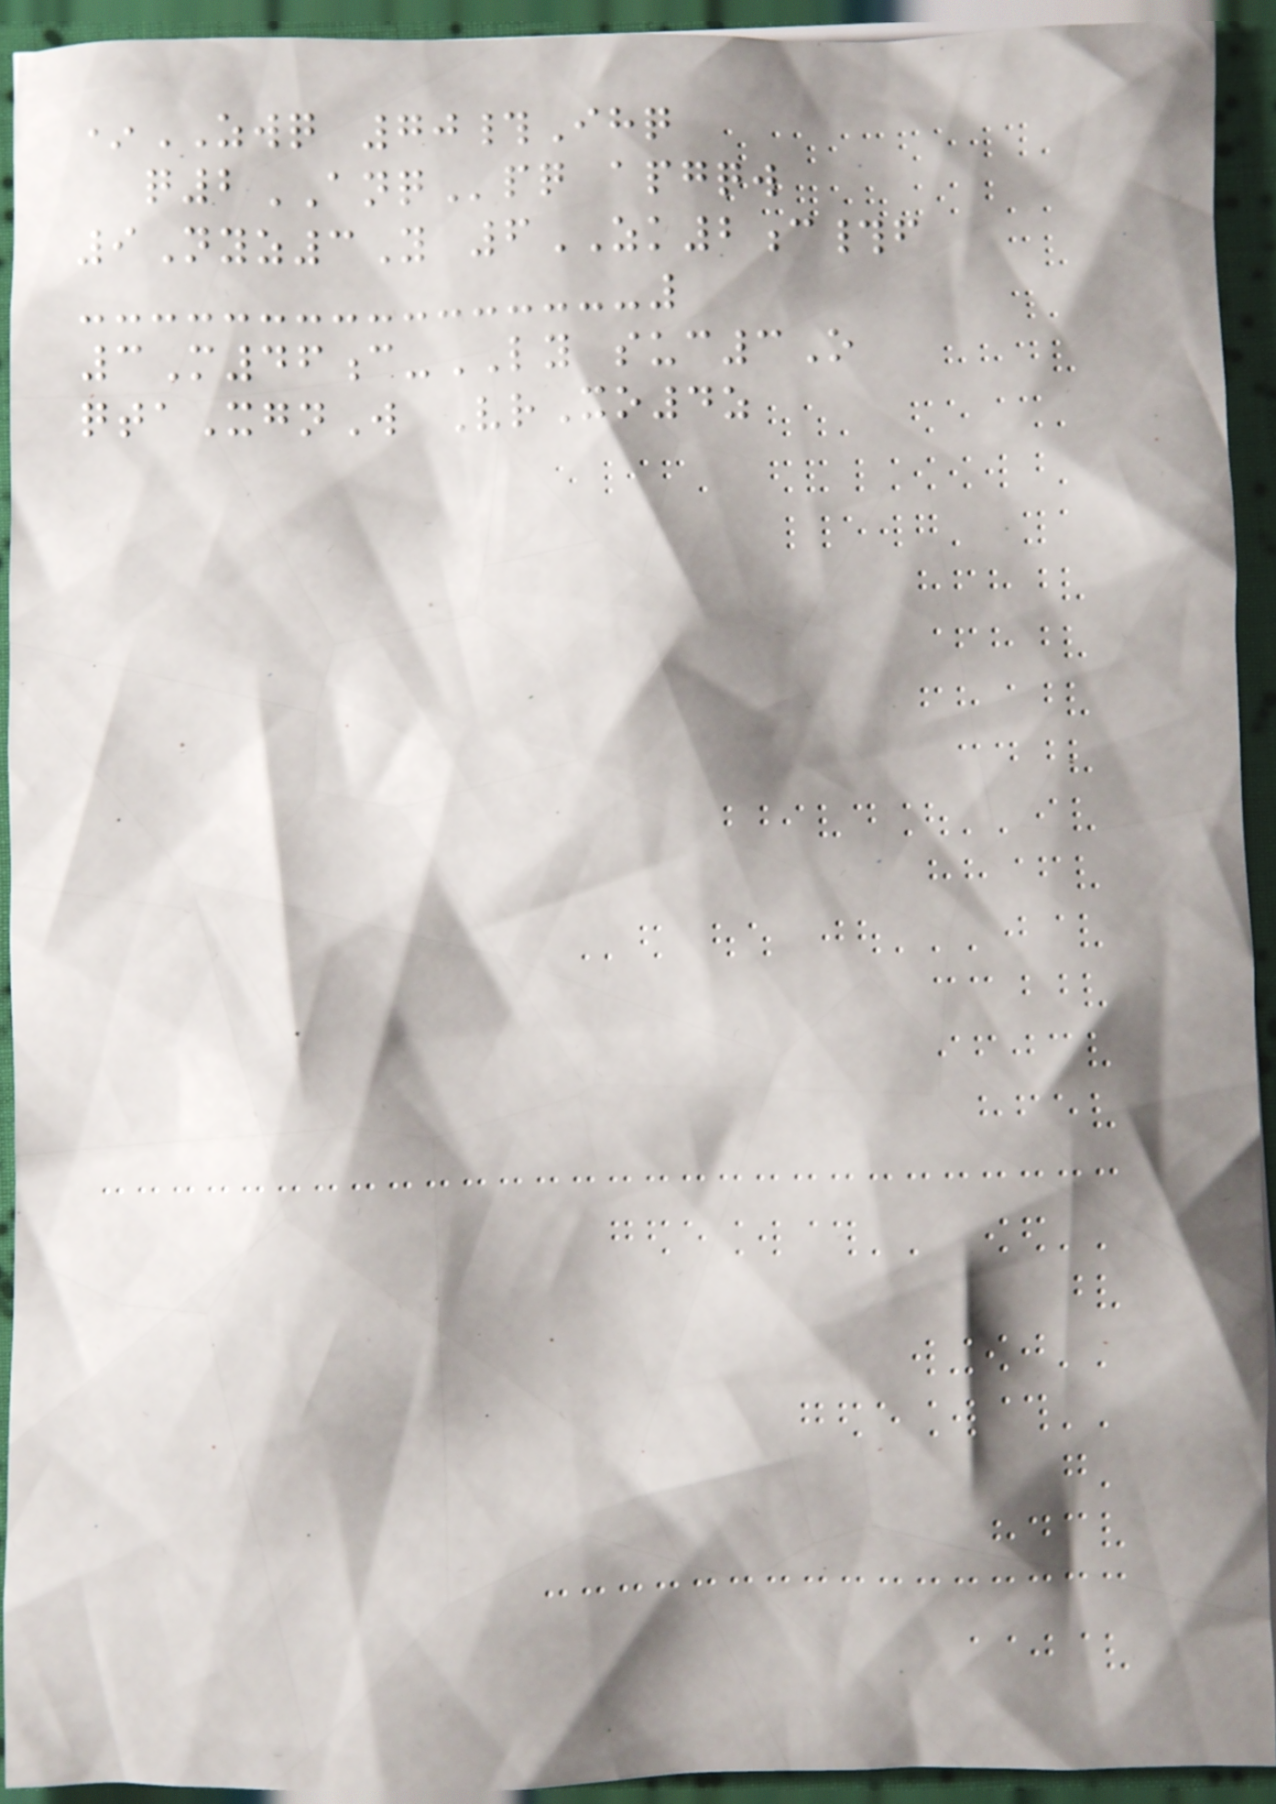*ZWQ 70#Ihq
q2ANQpq apgqw
9Nyz3Y 6ZK2c#f
3M46c-LY suc3O
qtaXgnW VrXo4z
